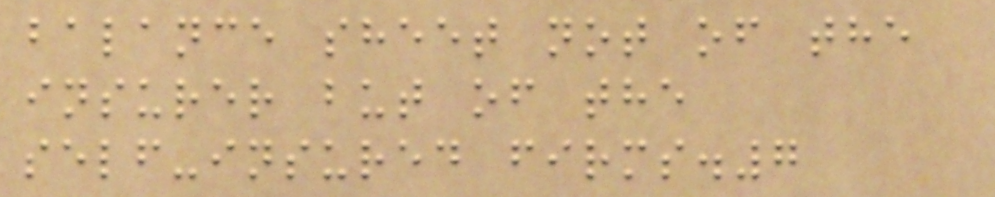balance sheet not of the
insurer but of the
self-insured firms.7
